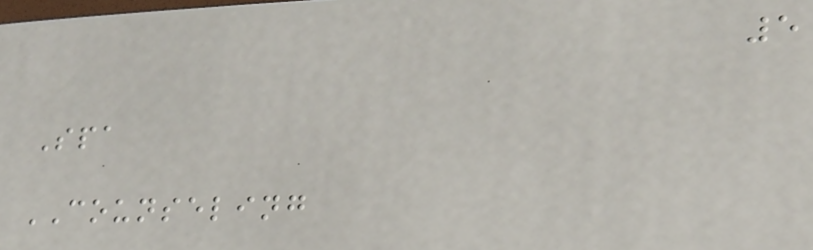5
Spa
COUNSELING
